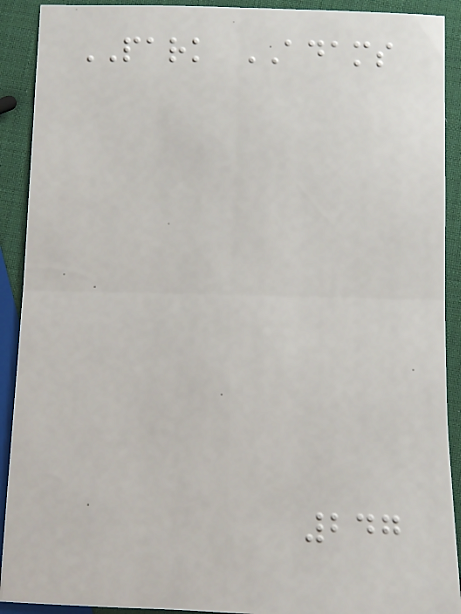PARK ADAMS
247
